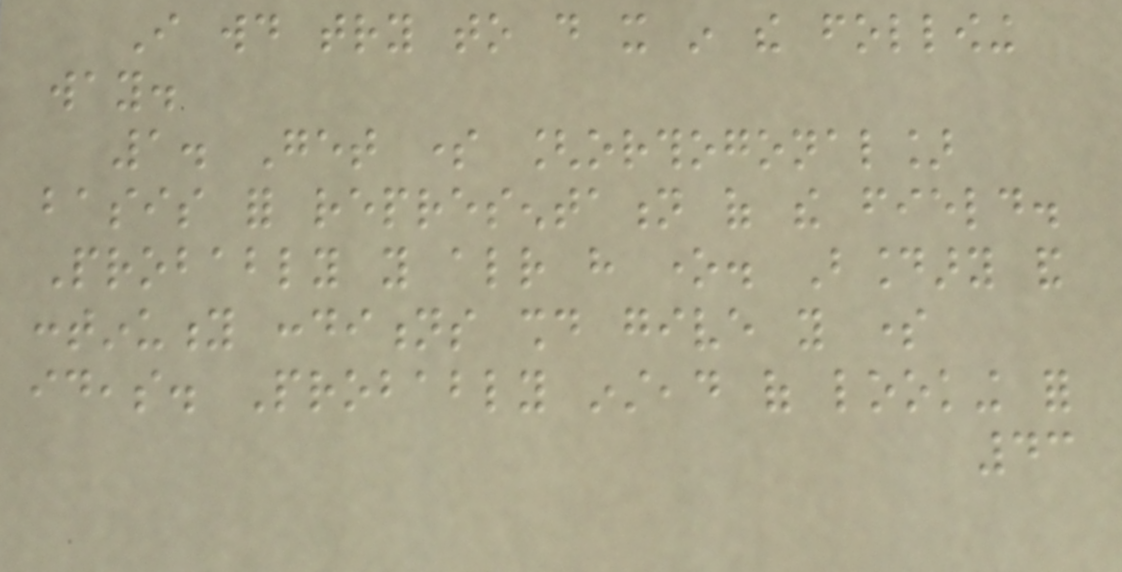I would try to do it in the following
way.
1. Get some [orthogonal]
basis for representation of the field.
Probably you already have one. Boundary and
continuity conditions should give you some
ideas. Probably instead of looking for
43
